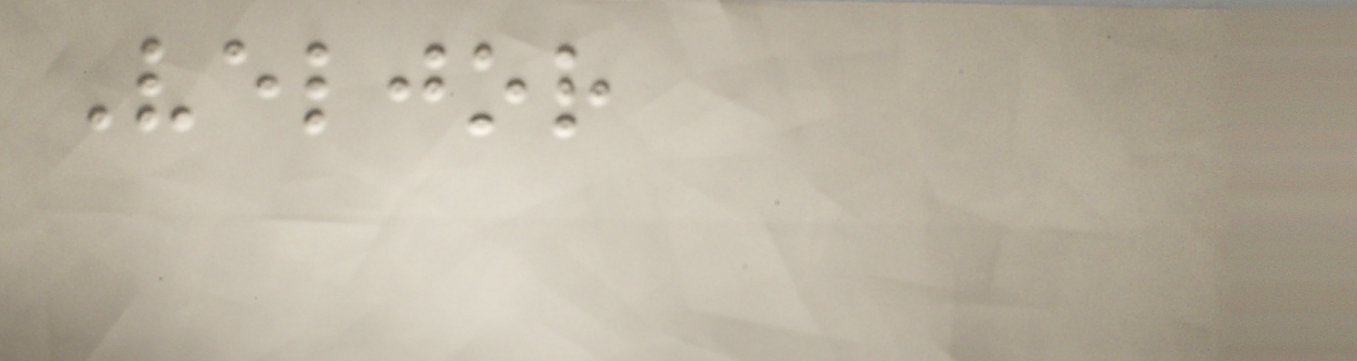Veljor
